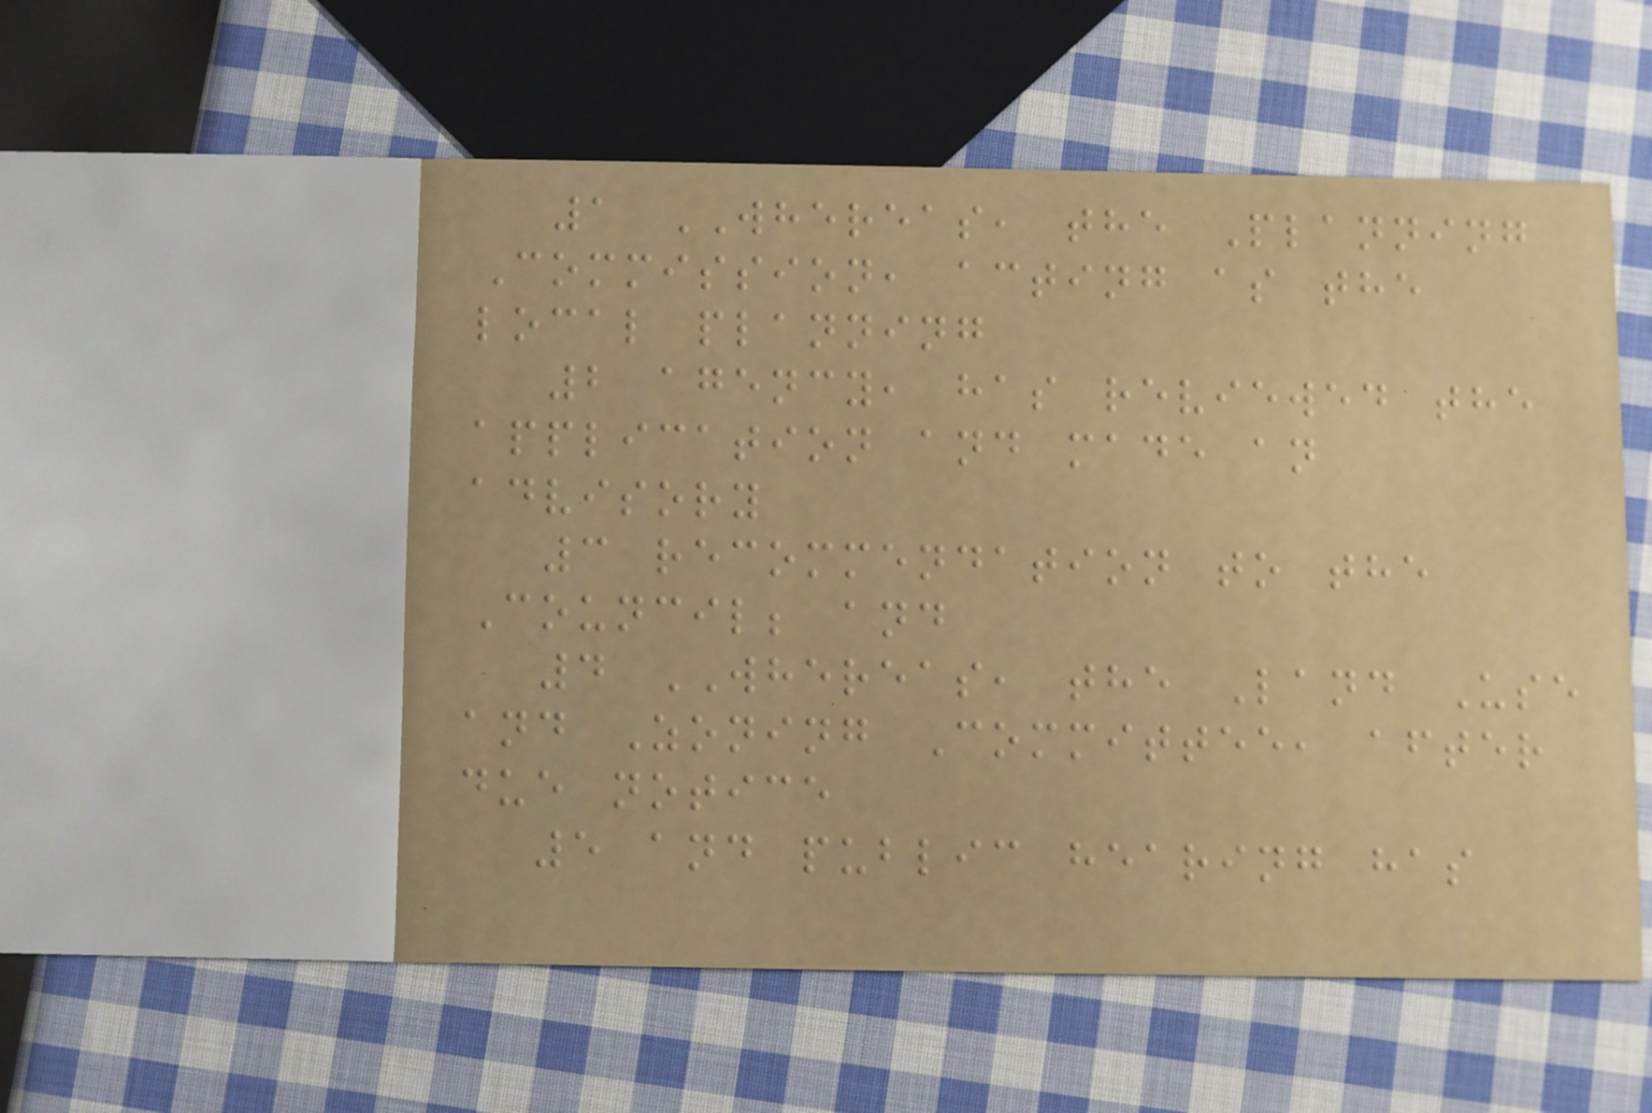1 WHEREAS, the Planning
Commission, acting as the
local planning
2 agency, has reviewed the
application and made an
advisory
3 recommendation to the
Council; and
4 WHEREAS, the Land Use
and Zoning Committee, after
due notice
5 and public hearing has
